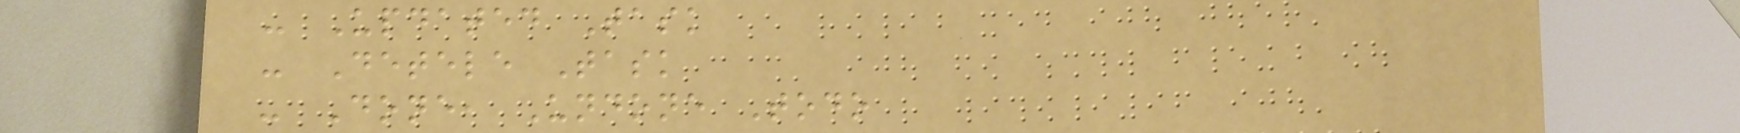- Updated Task
- Detele Task
- Done, Undone Todo
